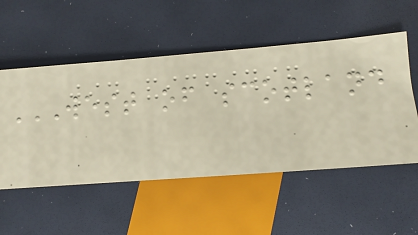WEST OF SCOTLAND
